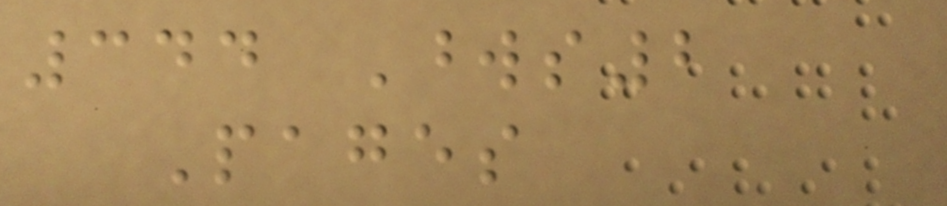344 Words2
Pages
